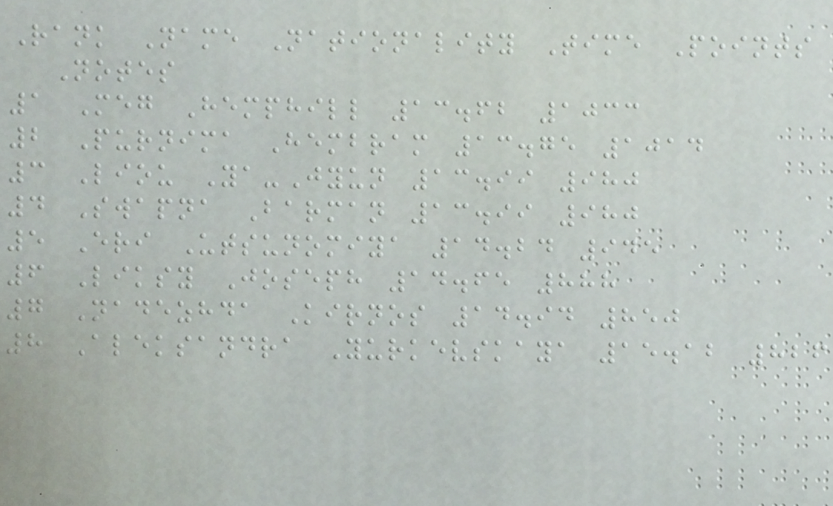Rank Name Nationality Time Points
Notes
1 Meg Hemphill 13.62 1033
2 Purnima Hembram 13.75 1014
3 Liou Ya-Jyun 13.99 980
4 Swapna Barman 13.99 980
5 Eri Utsunomiya 14.24 945
6 Liksy Joseph 14.65 888
7 Nadezhda Kirnos 14.94 850
8 Aleksandra Yurkevskaya 15.12 826
